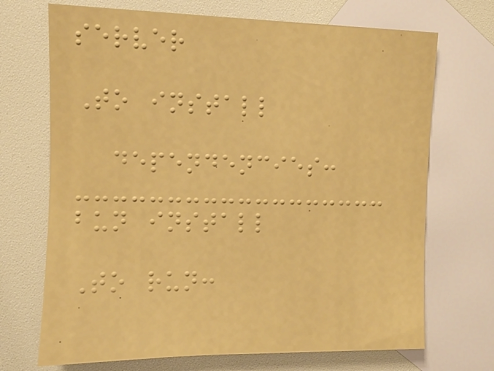server
To install
dependencies:
bun install
To run:
